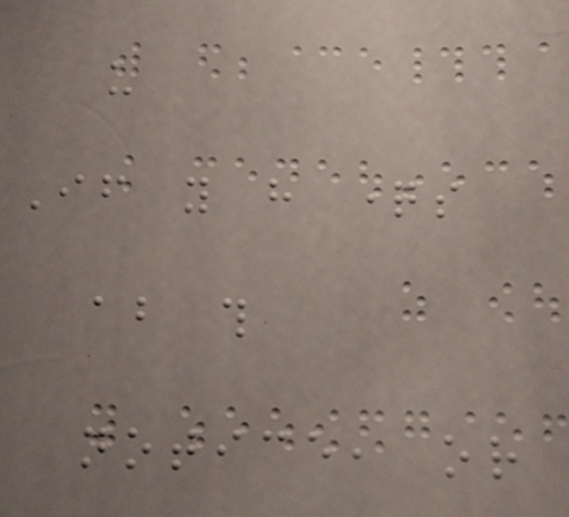us
If you have questions
about this
notice, or
